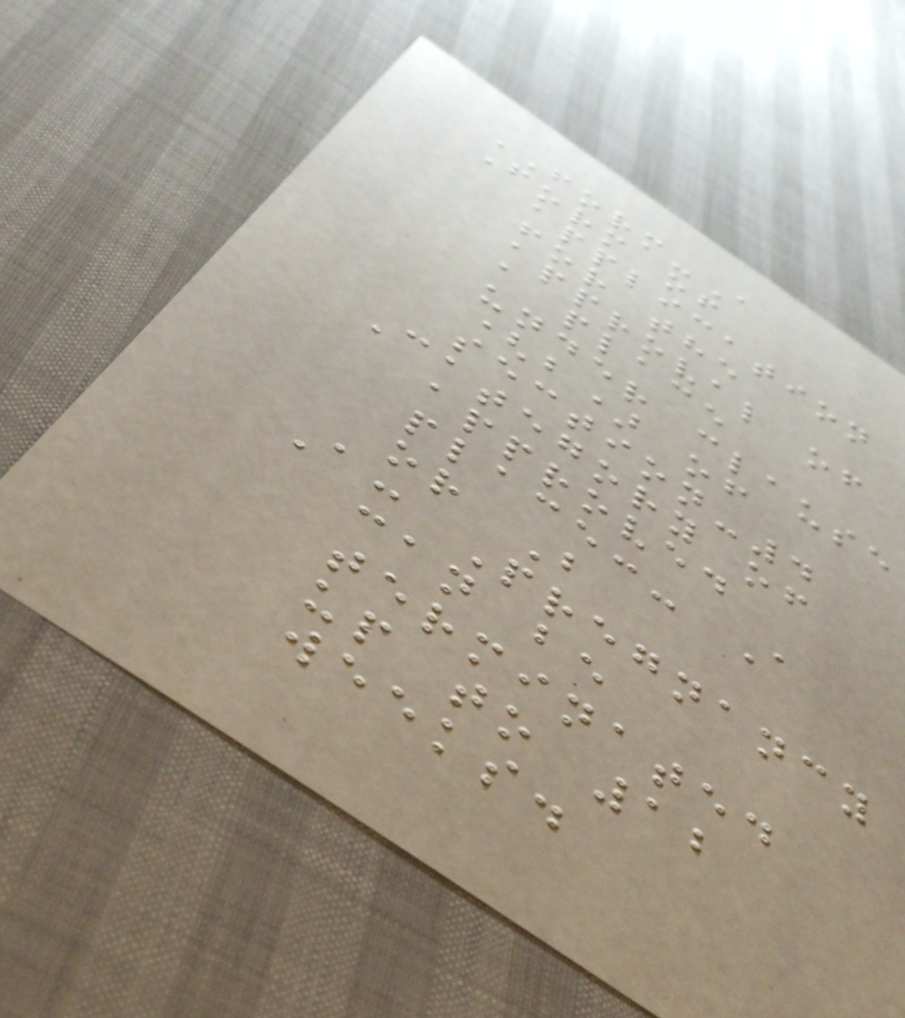FORM-A
Form of
application
for the
approval of
a place
under clause
(b) of
section-4
Category of
approved
place:- A
or B
A: Pregnancy
can be
terminated
up to 12
weeks.
